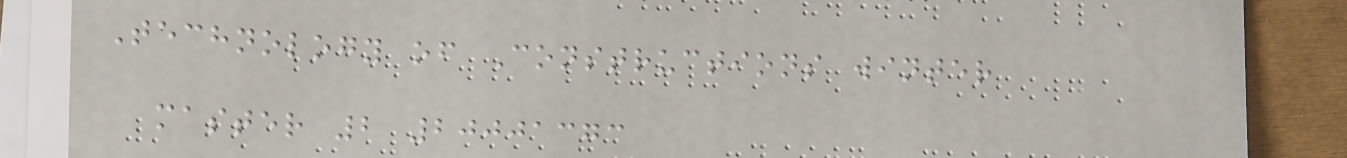Technology of Constructions winter
master 2 20001373
